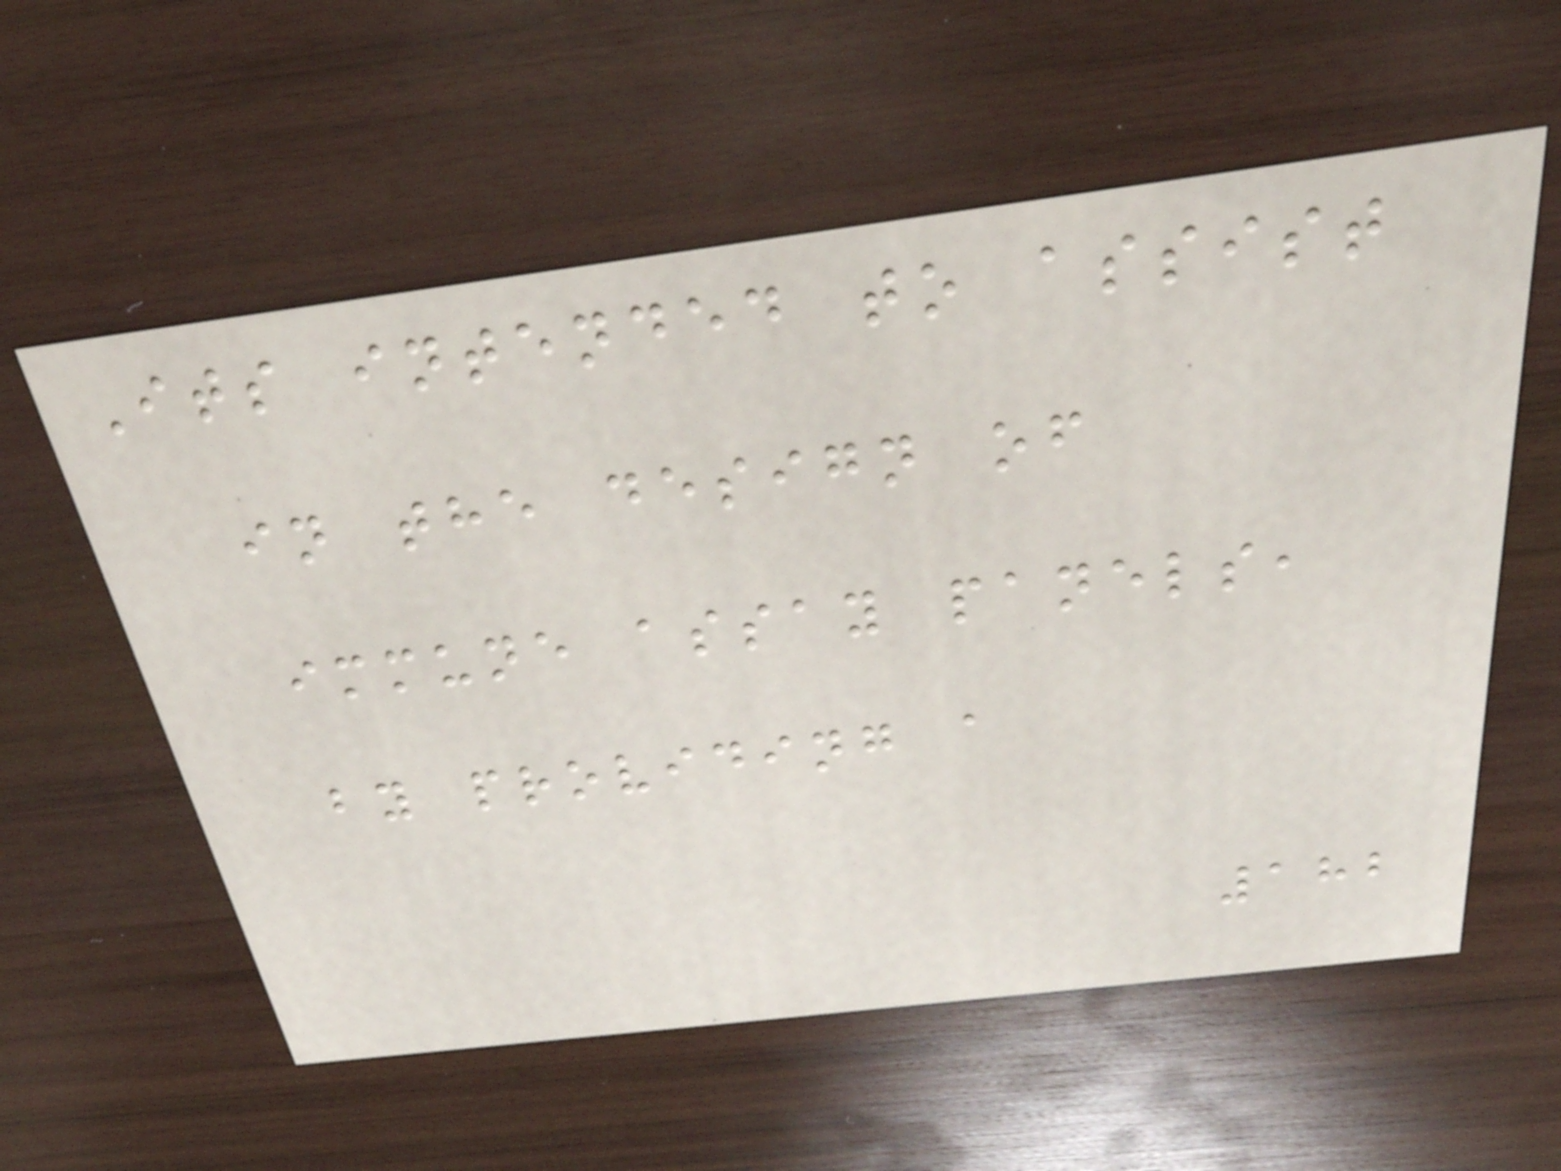Its intended to assist
in the design of
immune assay panels,
by providing a
182
